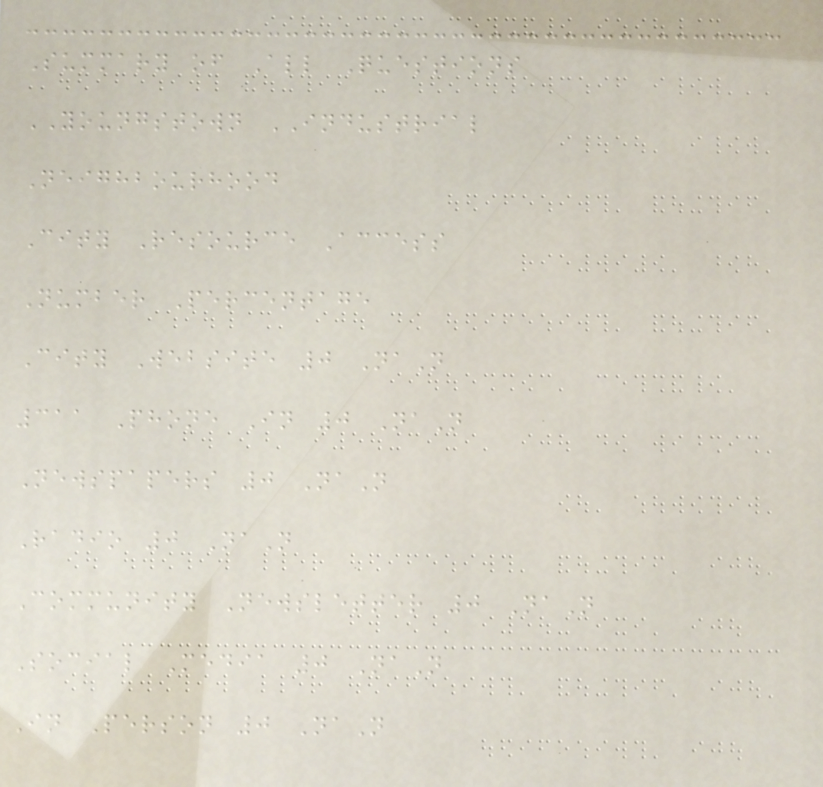Summary of All Questions
YOUNGSTOWN INDUSTRIAL
Neighbourhood
City Resource Access
Number Percentage
City Website 0 NaN
311 Phone In 0 NaN
Newspapers 0 NaN
Radio 0 NaN
Community Newsletter 0 NaN
Social Media 0 NaN
In Person 0 NaN
